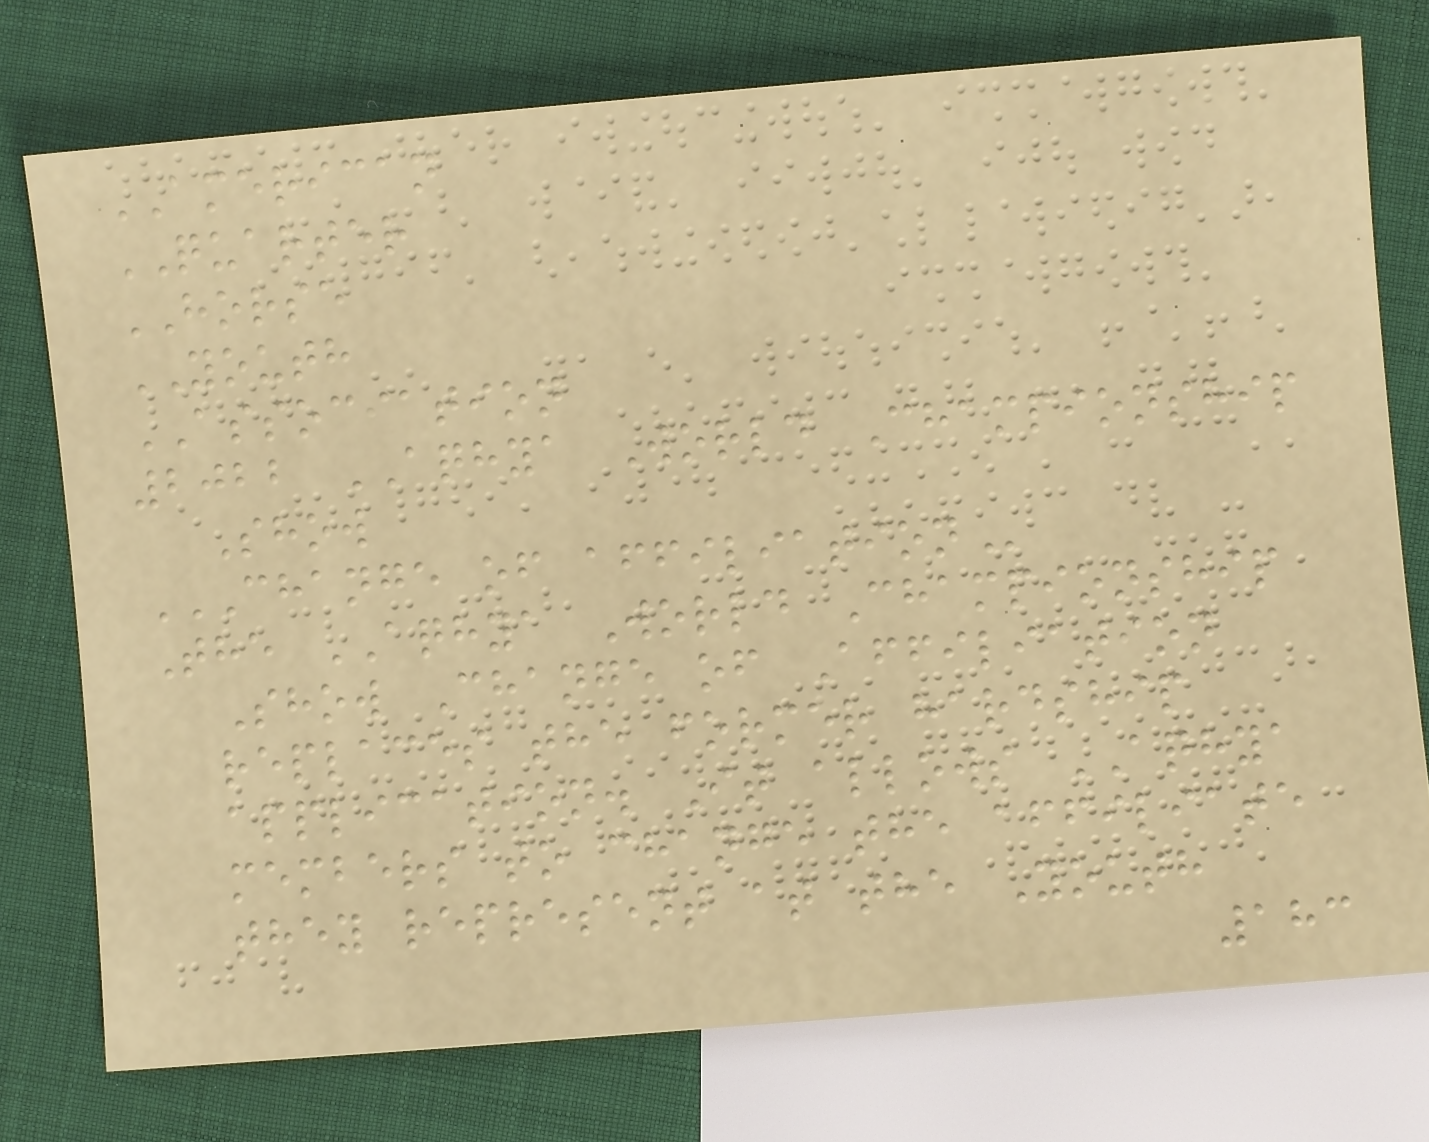AMERICAN
QUARTER
HORSE
YOUTH
ASSOCIATION
2022 AQHYA World Championship
Show
CHANGE OF AFFILIATION
The AQHYA World Championship
Show Change of Affiliation
replaces the former hardship
application. It allows AQHYA
members to change the affiliate
they represent at the Youth
183
